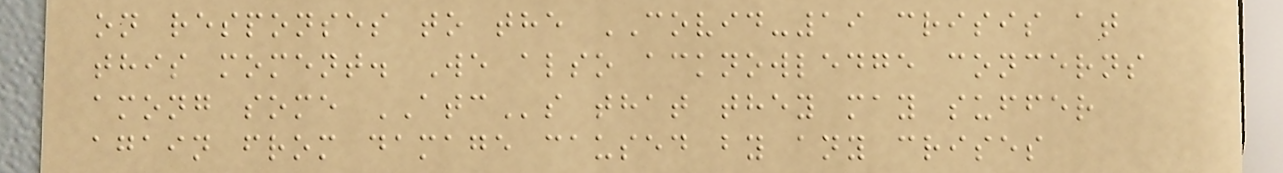on responses to the COVID-19 crisis at
this moment. We also acknowledge concerns
among some ATCs that they may suffer
again from damage caused by any crises
